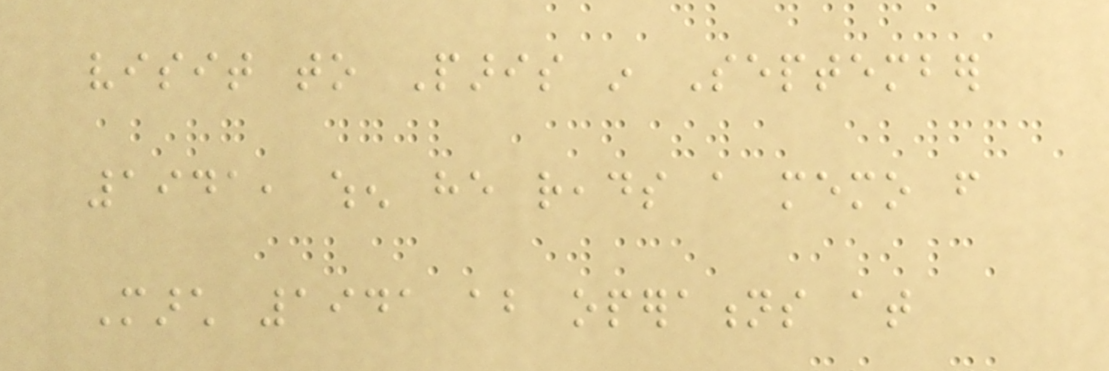visit to Paris in September
1941, when he reads a memo from
March 1941 about operations at
